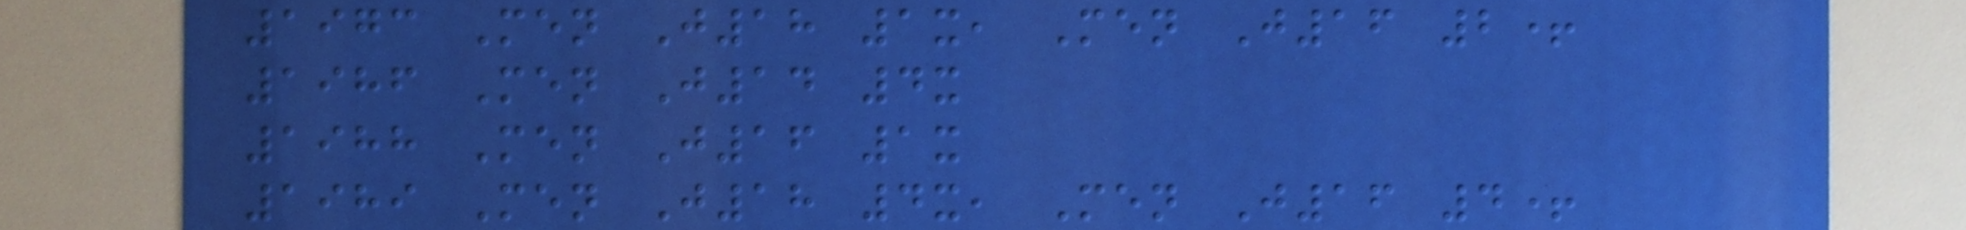1973 Men J18 1x, Men J16 2+
1986 Men J14 4x
1988 Men J16 1x
1989 Men J18 4x, Men J16 4+
